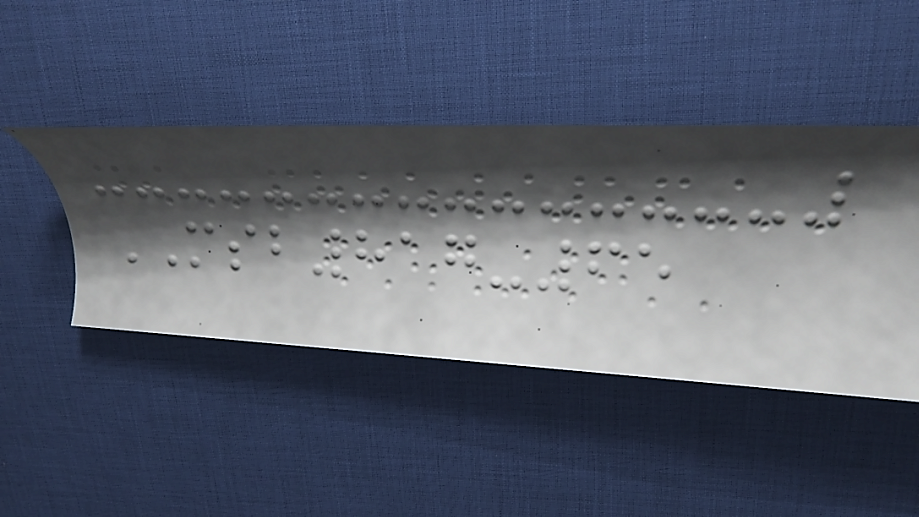MSB817-65
